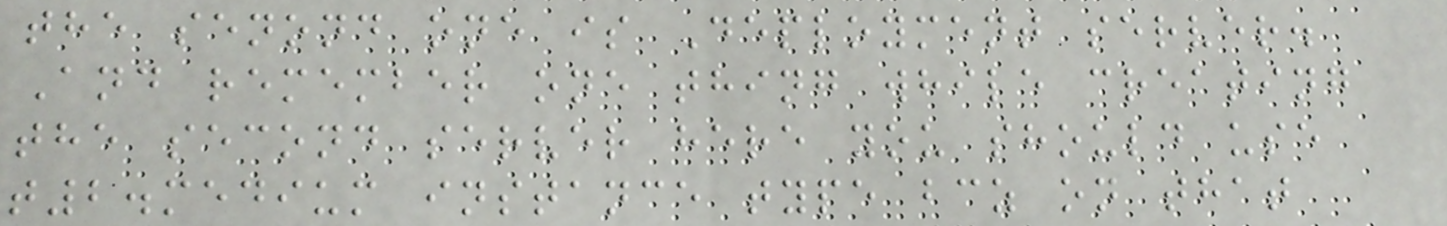the senond one is Deployment server.
And remember one thing while creating
the second server here you should use
t2.medium instance type bcz on that
